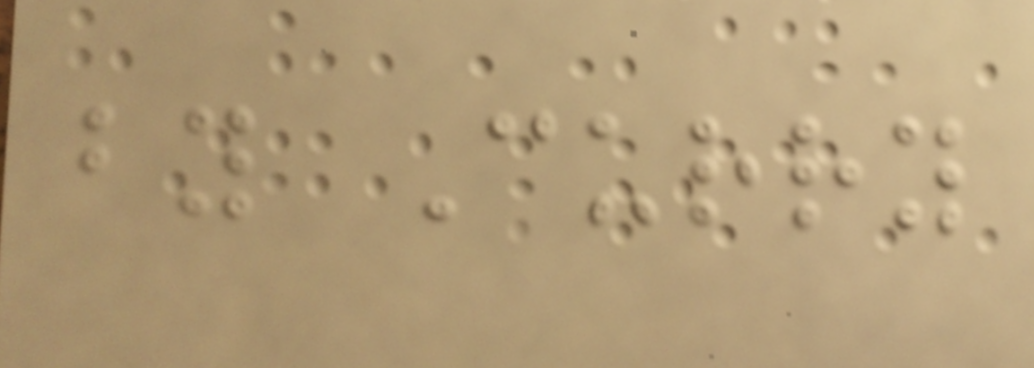by Curry
